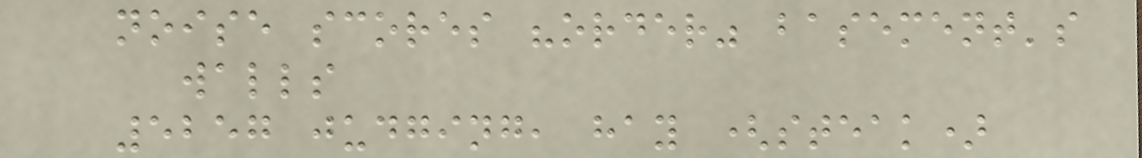noise scores "order" basement's
walls
5257 judging, hay (steak)
